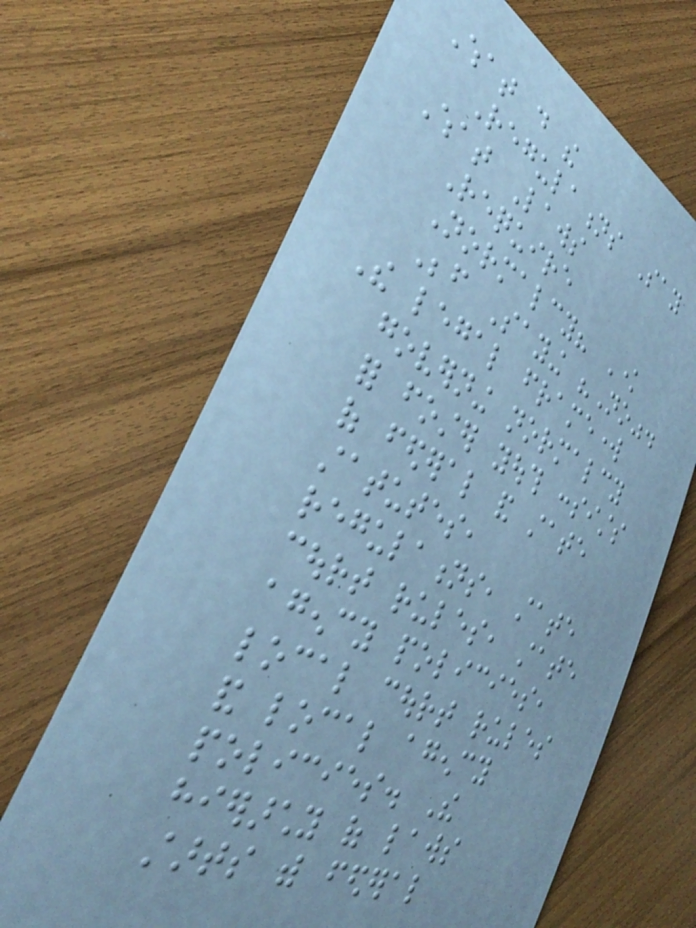What do the
Regulations Say
What Laws
Require
Normalcy? Know
Before Saying "No".
The legal framework
governing normalcy
for foster youth consists
of federal and state
statutes,
regulations, state
court rules, state
agency policies,
local court rules
and local agency
policies. The
hierarchy of laws
starts with federal
